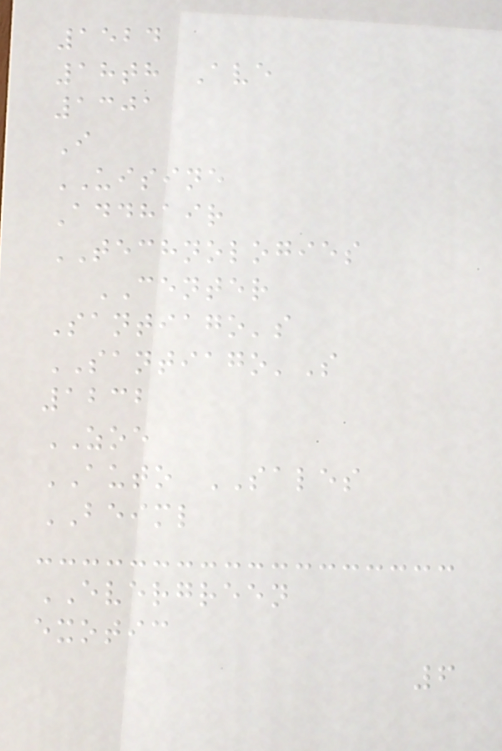1524
18th Ave
1301
I
UISINE
Addhair
TECHNOLOGIES
CENTER
Santiago's
SANTIAGO'S
1232
ZOE
AUTO SALES
BEIML
EVERGREEN
exotic
6
